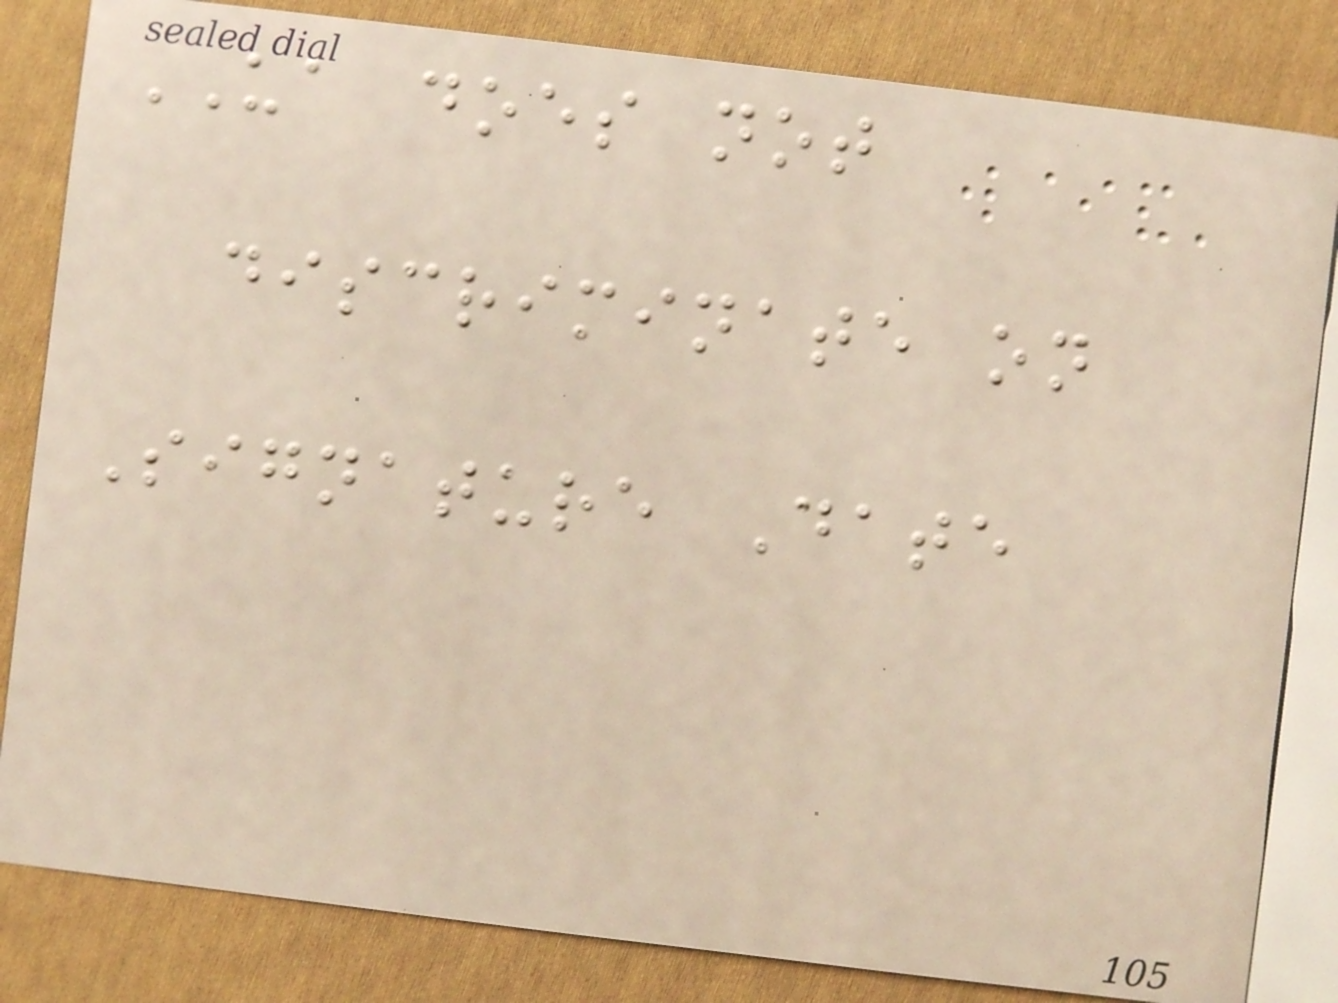UA does not
discriminate on
Signature Date
